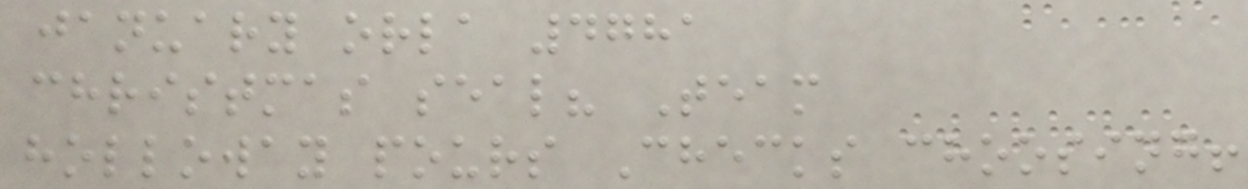january orla 4781
christmas seal? Team
holloway pours Checks choosing!
